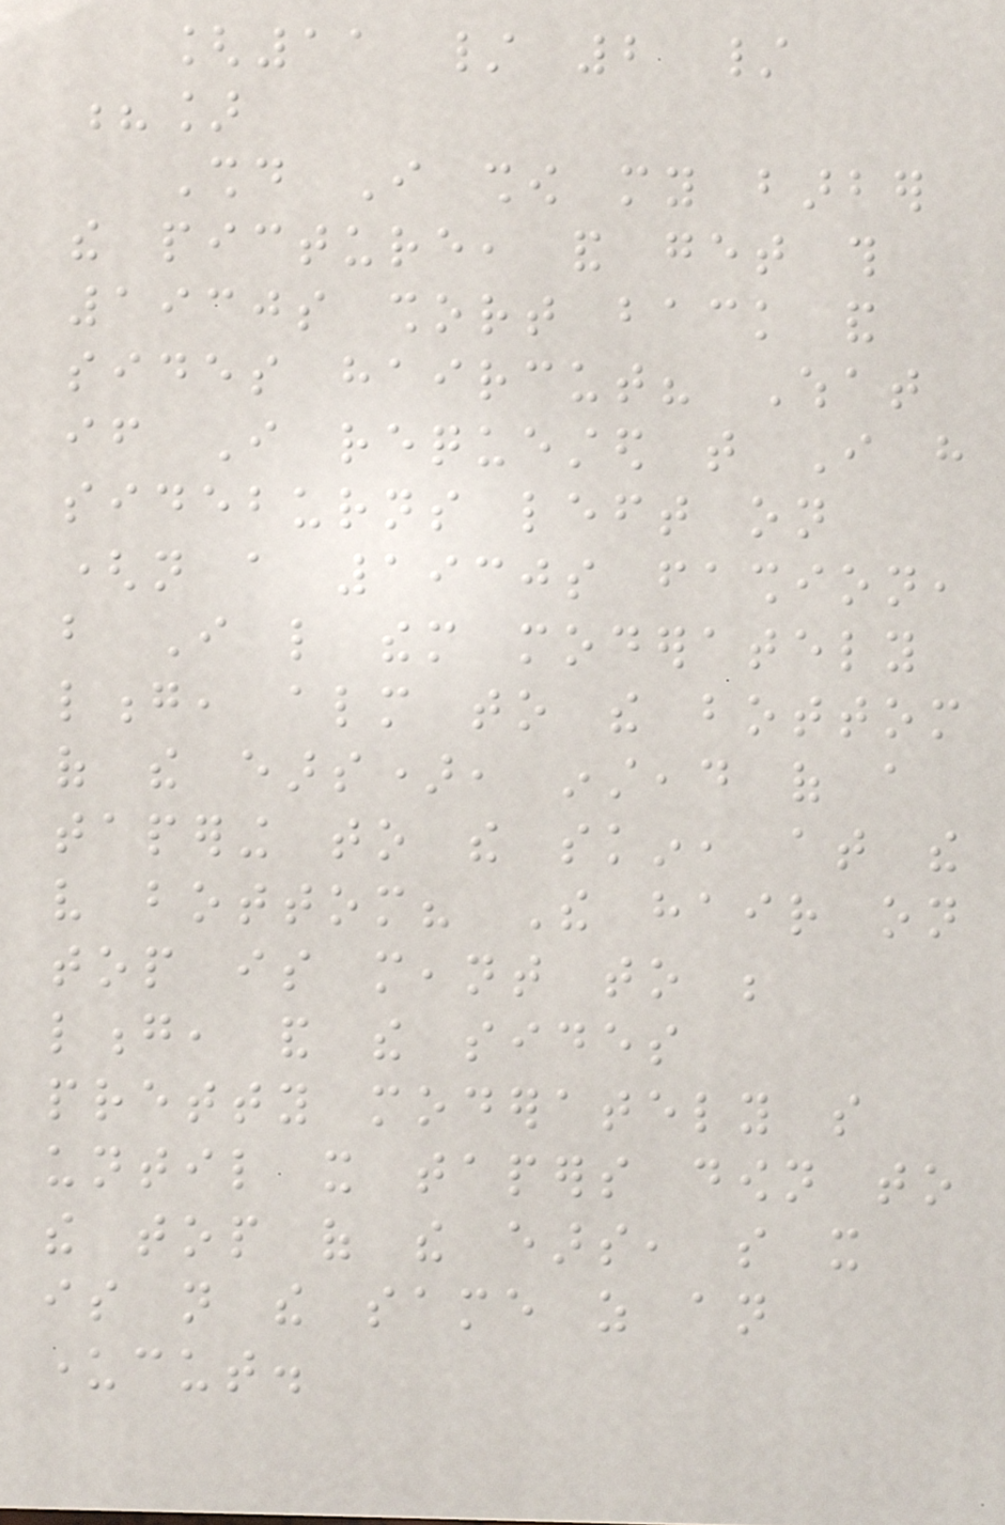[11 / 2 /
?]
Should I show my barber
the picture, and get this
1930s short back and
sides haircut? What
if I requested that I have
sideburns left on
(not a 1930s fashion,
but I like them moderately
long, almost to the bottom
of the ears), instead of a
tapering to the skin, at the
very bottom? The hair on
top is meant to be
long, and the sides
pretty moderately so
until it tapers down to
the top of the ears, so it
is not the same as an
undercut.
